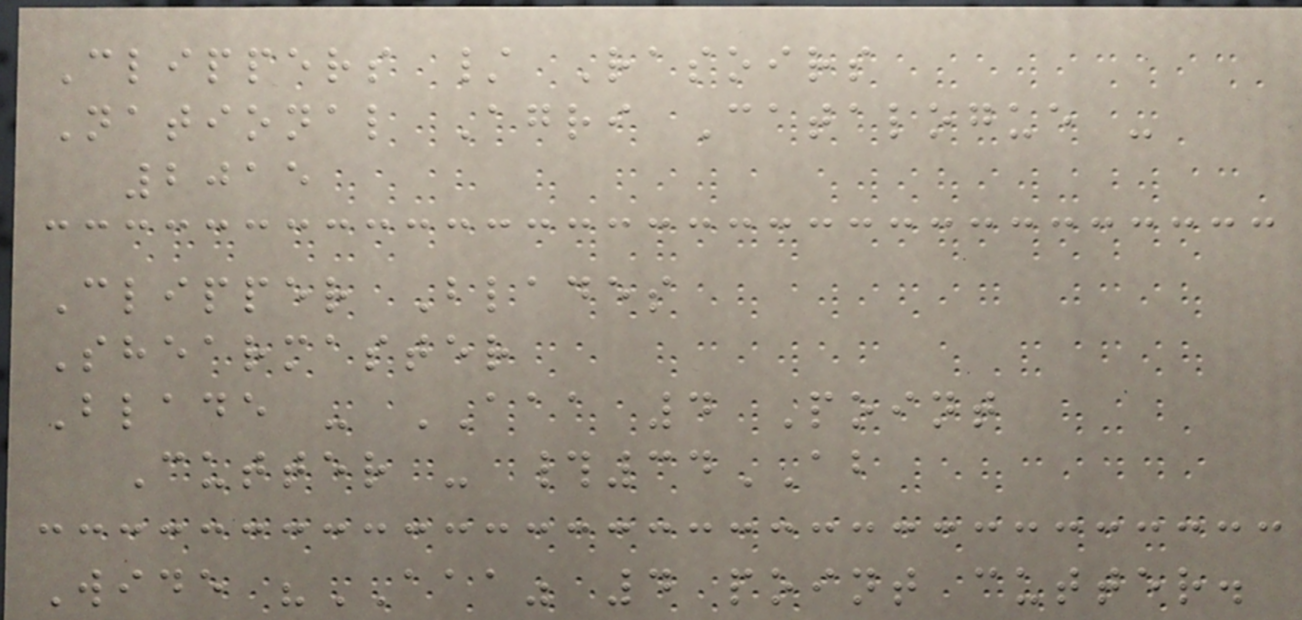Clippers / Rasoirs
National Agri Catalogue -
2015
Clipper Blades
Shearmaster
Blade - AAA 4 Point
Cutter - #34AB
Wide "AAA" 4 point cutter.
